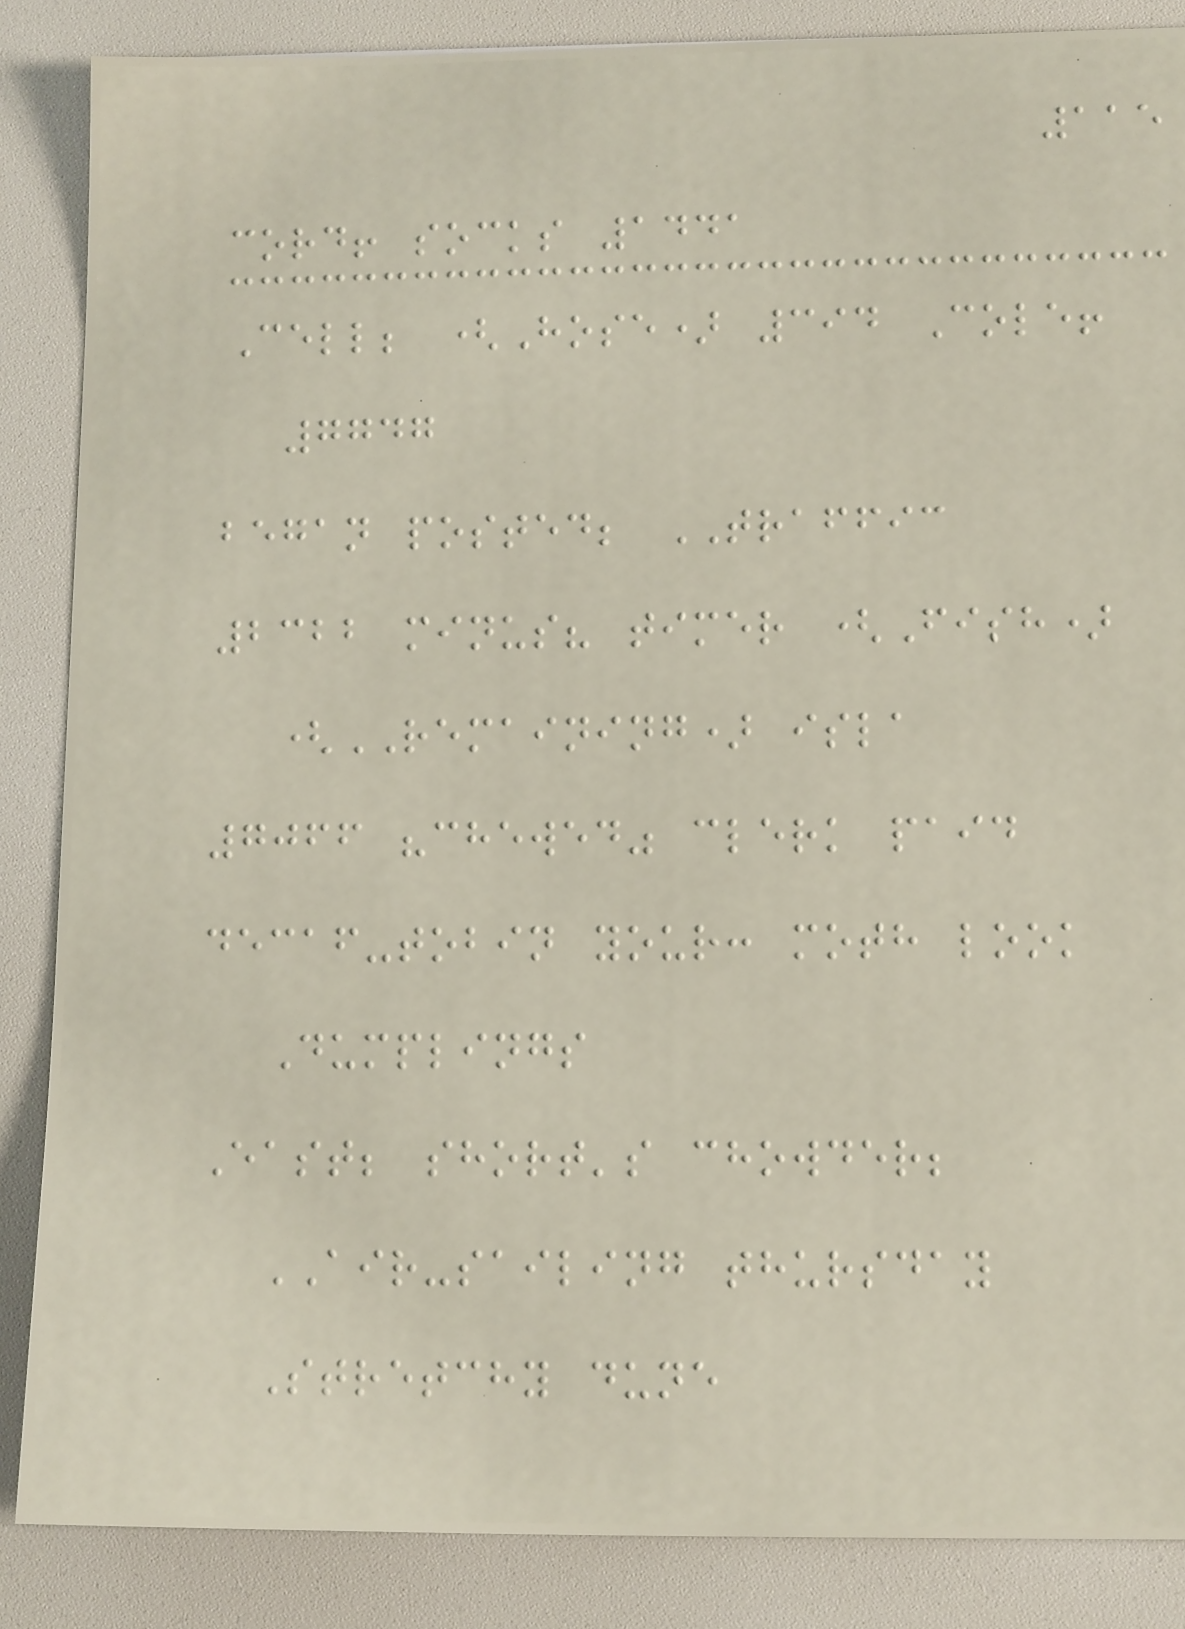115
cord! socks 1441
Cell; (Hose) 394 Cole!
7747
began posted; TRAFFIC
2322 minus? timer (Fish)
(REMAINING) isla
7066 "chewed" clerk paid
decaf-tobin your: moth look
Dumplings
East; short's chowder;
AIR-sailing thursday
Stretchy dune
